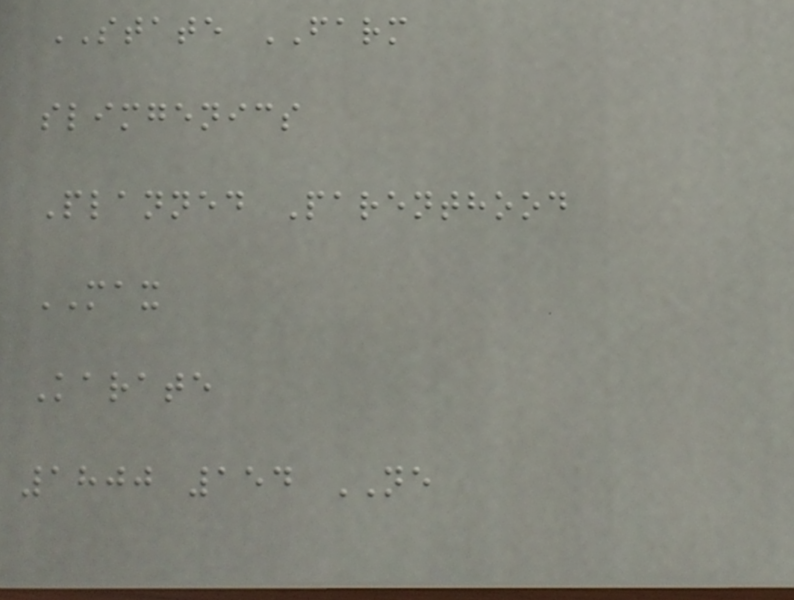STATE FARM
slimgenics
Planned Parenthood
MAX
Karate
1800 154 NE
